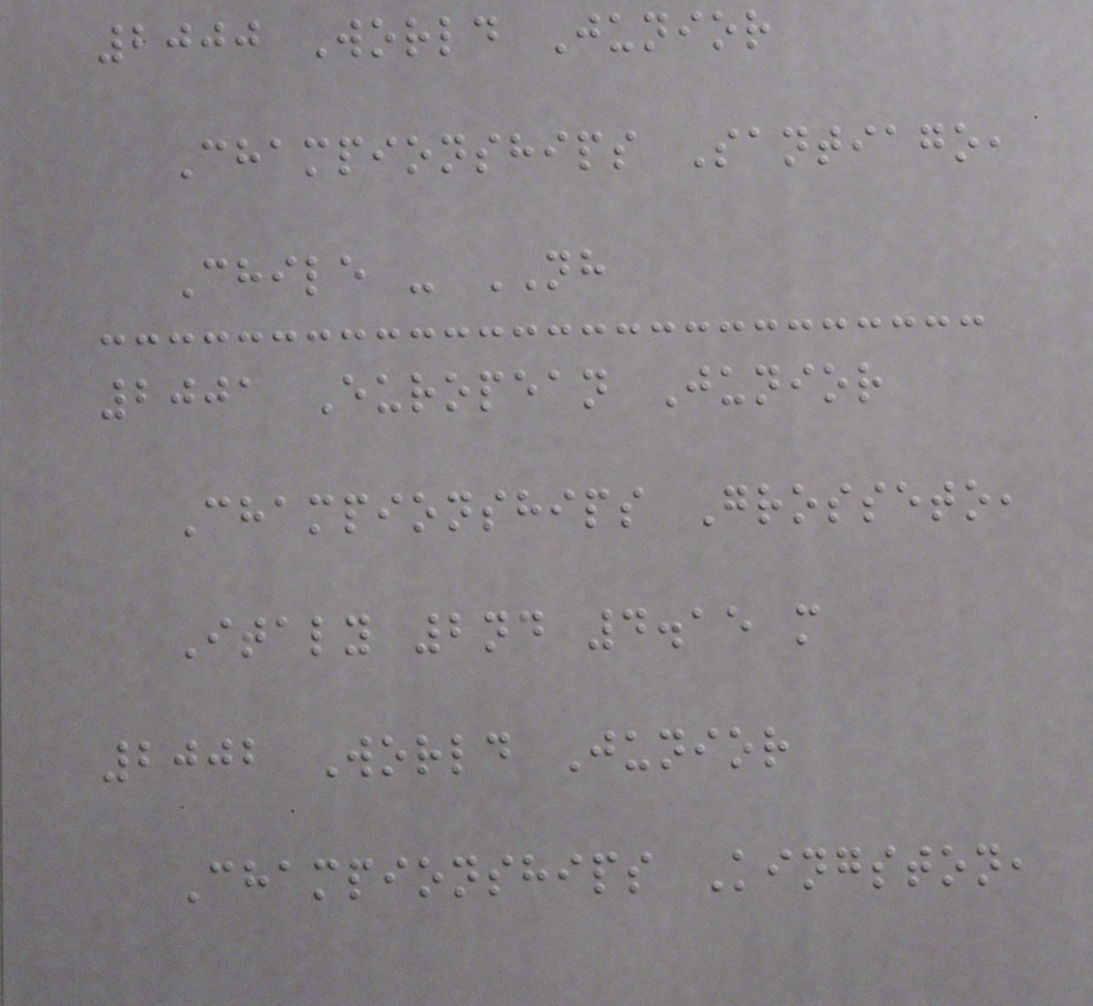2000 World Junior
Championships Santiago,
Chile - NH
2001 European Junior
Championships Grosseto,
Italy 2nd 4.15 m
2002 World Junior
Championships Kingston,
